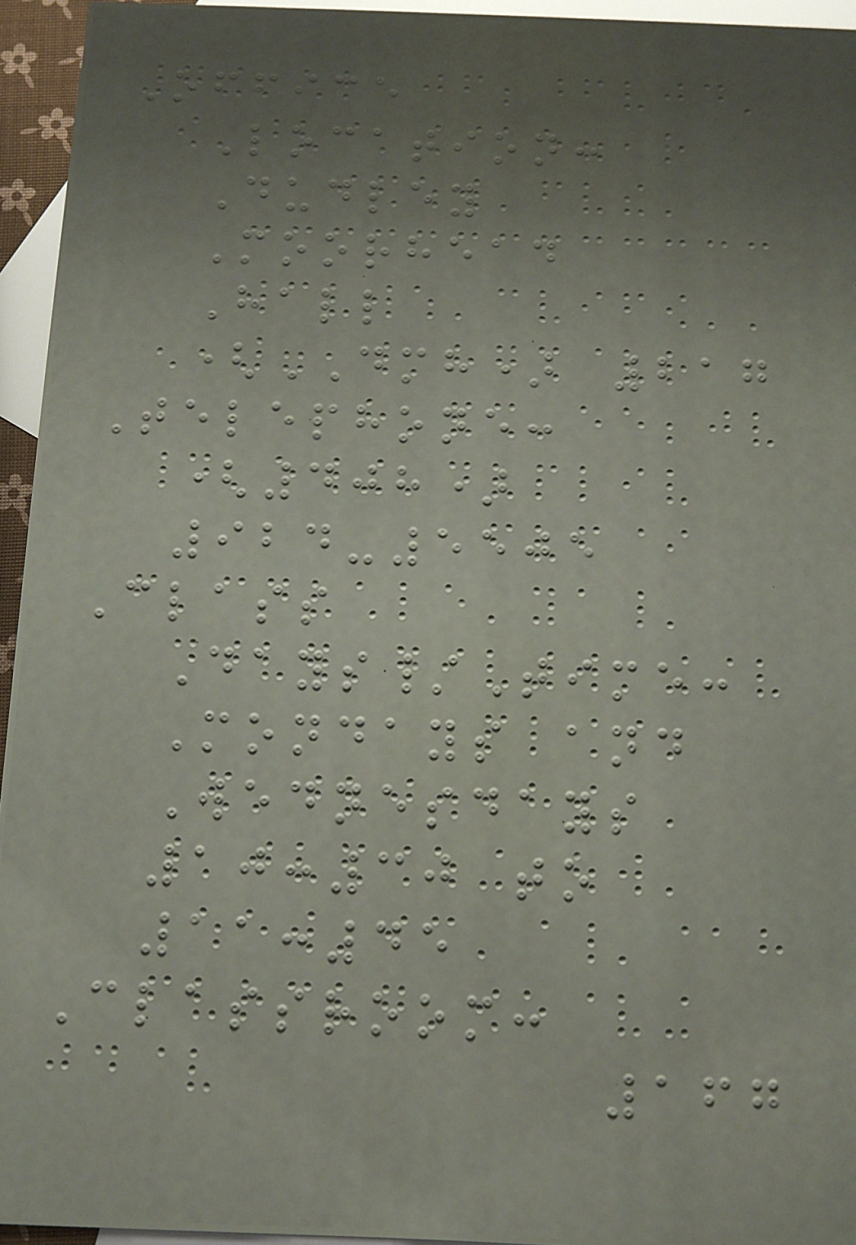Office
Location:
Dudley
Moorhead
Hall
(DMH) 217
Telephone:
(408)
924-5505
Class
Days/Time:
Mondays and
Wednesdays
10:30 to
11:45
Classroom:
167
